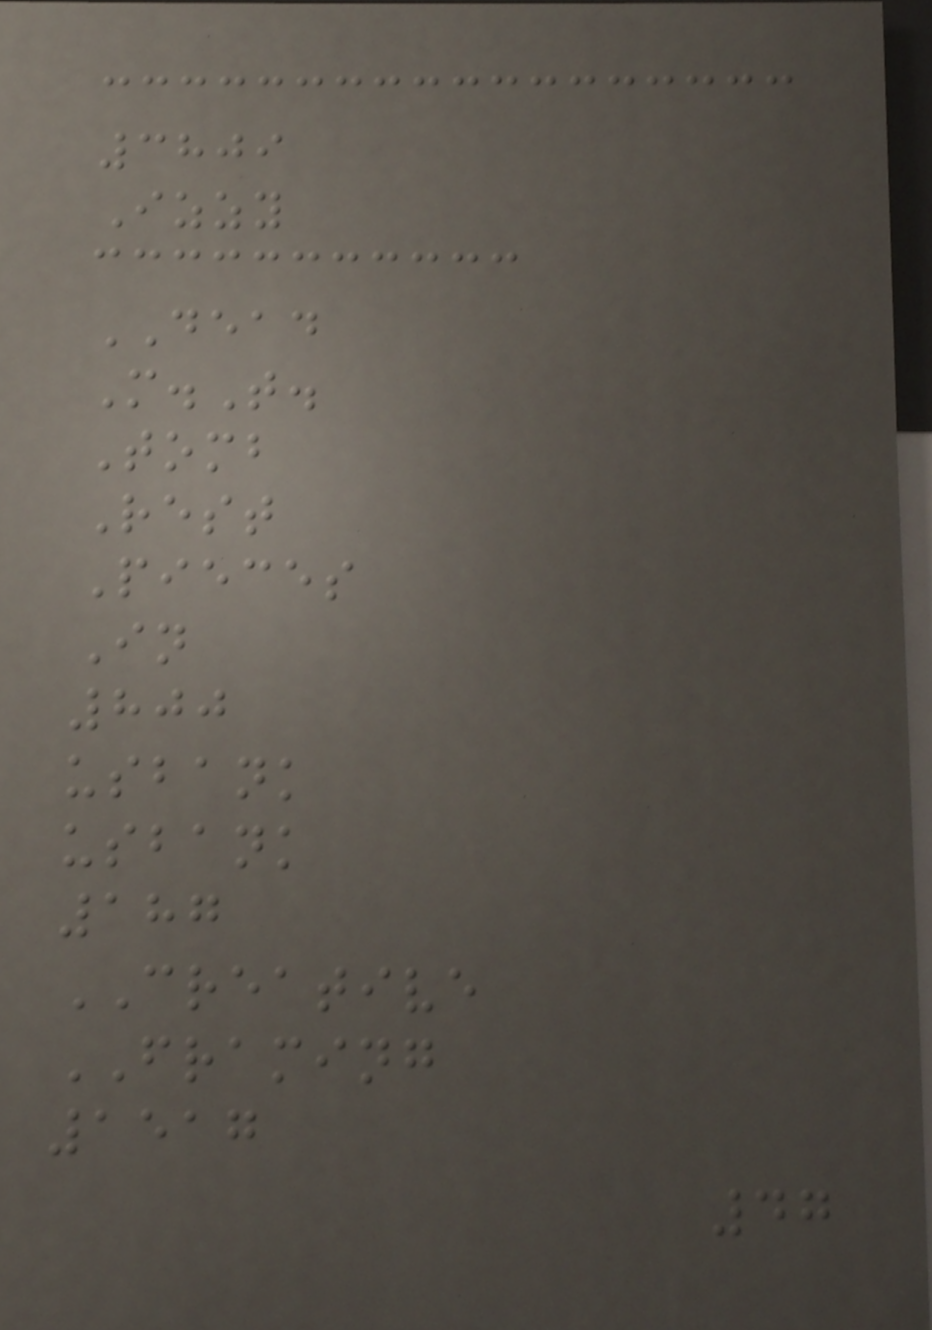3809
Izzy
DEAD
M.T.
Tomb
Rest
Pieces
In
800
usbank
usbank
187
CREATIVE
FRAMING
1517
47
